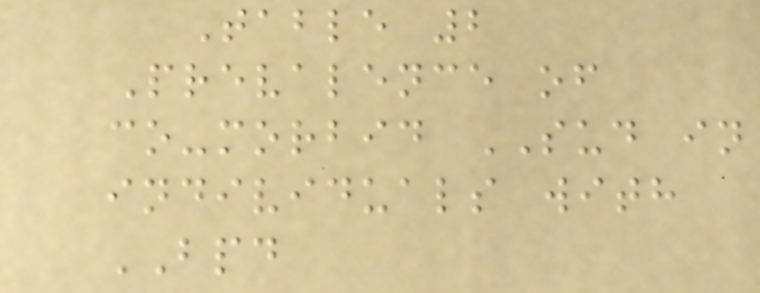Table 2
Prevalence of
co-morbid SUD in
individuals with
BPD
